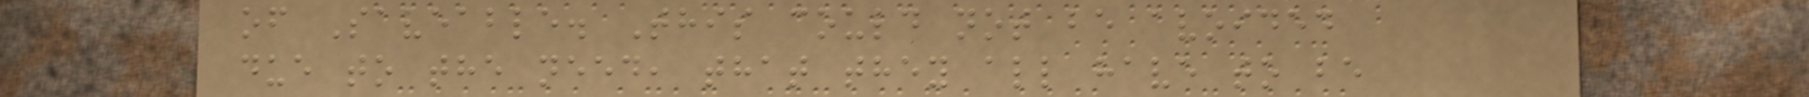of Saveable. This could not be avoided
due to the need, that they all have to be
